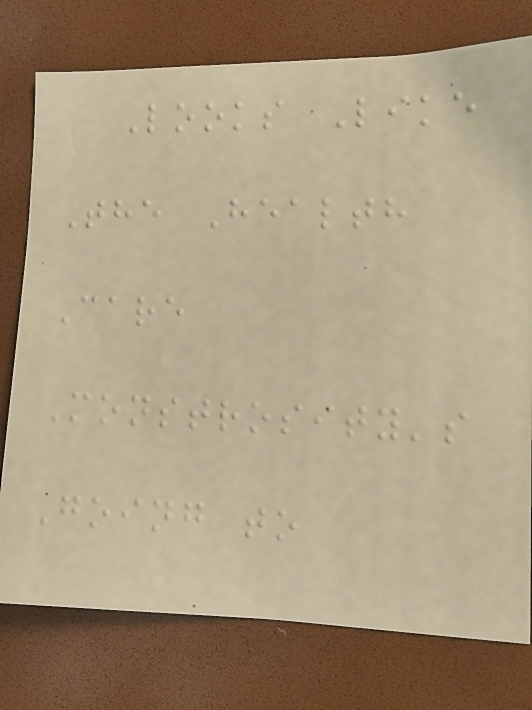Looks Like
The Health
Care
Monstrosity's
Going to
